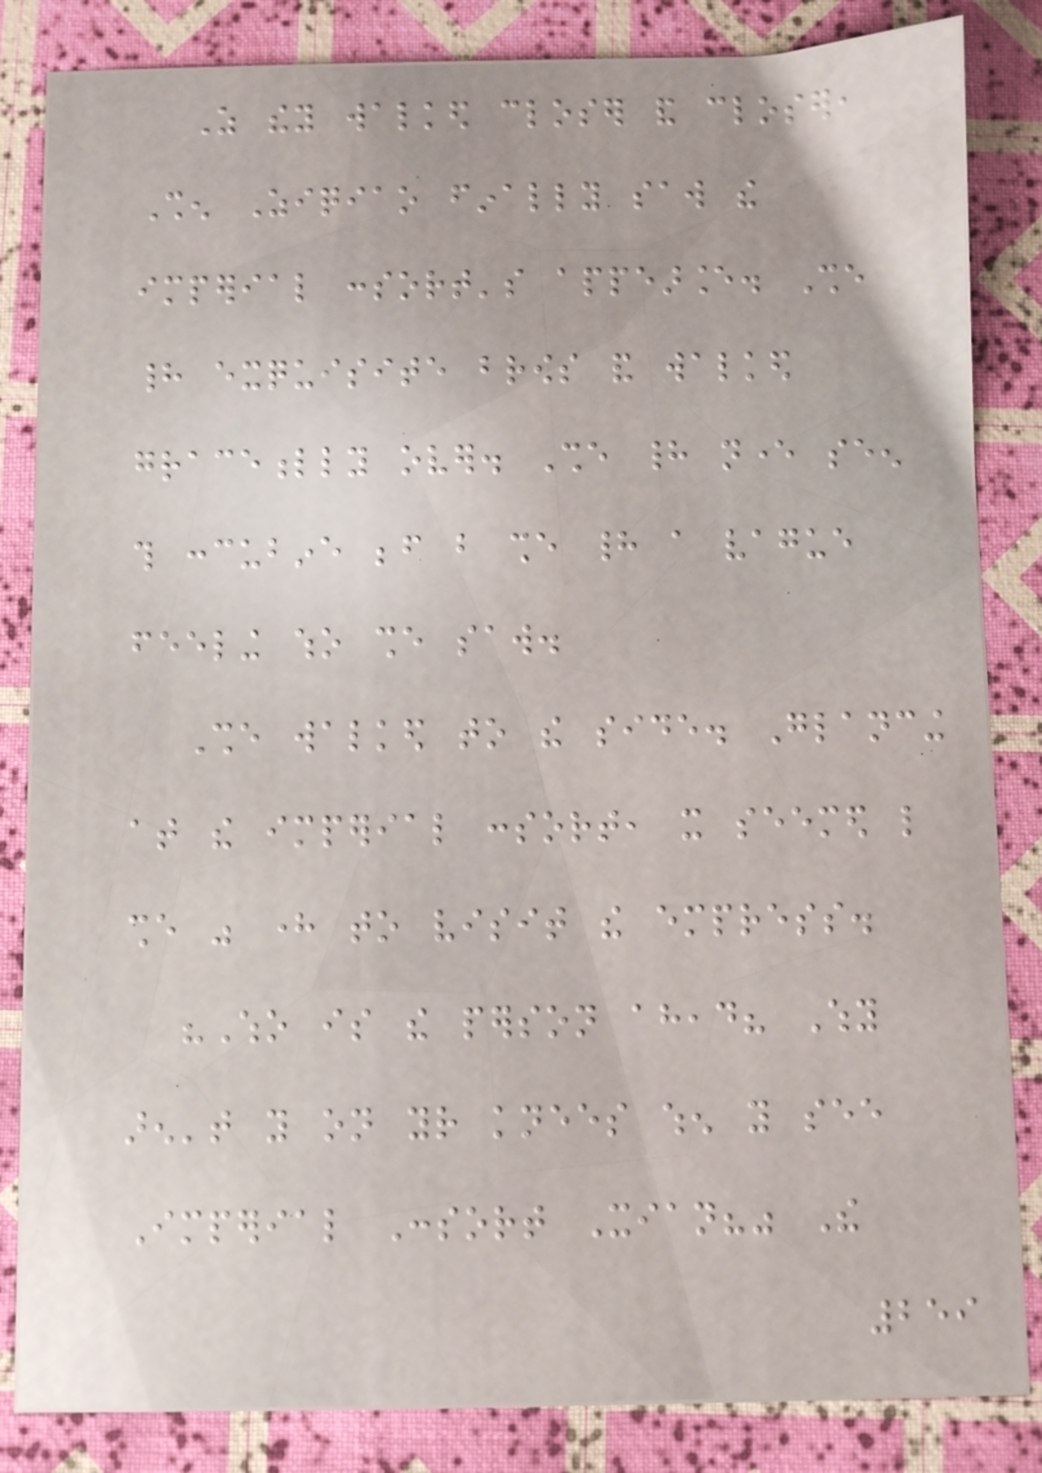As they walked closer and closer,
Shen Ziqiao finally saw the
imperial consort's appearance. She
had exquisite brows and walked
gracefully over. She had never seen
this concubine before but she had a vague
feeling who she saw.
She walked to the side. Glancing
at the imperial consort, it seemed like
she was here to visit the empress.
"Who is the person ahead? Why
aren't you on your knees when you see
Imperial Consort Xian?" The
259
